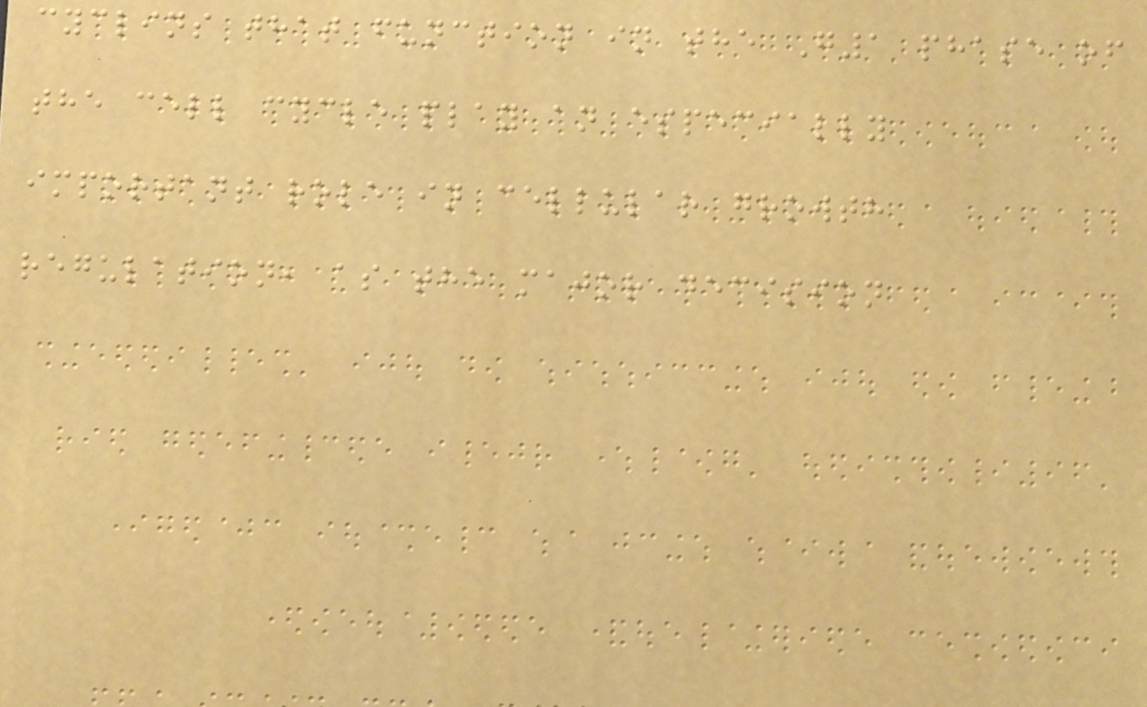cyclins that function in the G1 phase of
the cell cycle play an especially
important role in cellular growth
regulation, as the major decision
